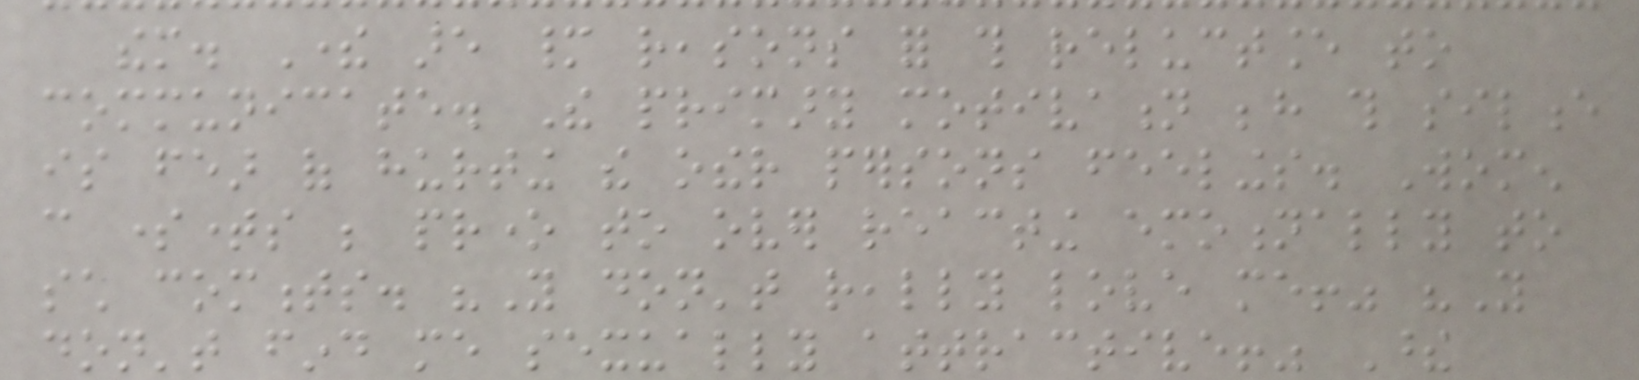them. There are many reasons for this reluctance to
communicate. The primary motivation behind this silence
is fear of hurting the other persons feelings. Women
can sometimes be prone to over reacting emotionally to
such comments. "You don't really love me!" "You
don't find me sexually attractive!" These
